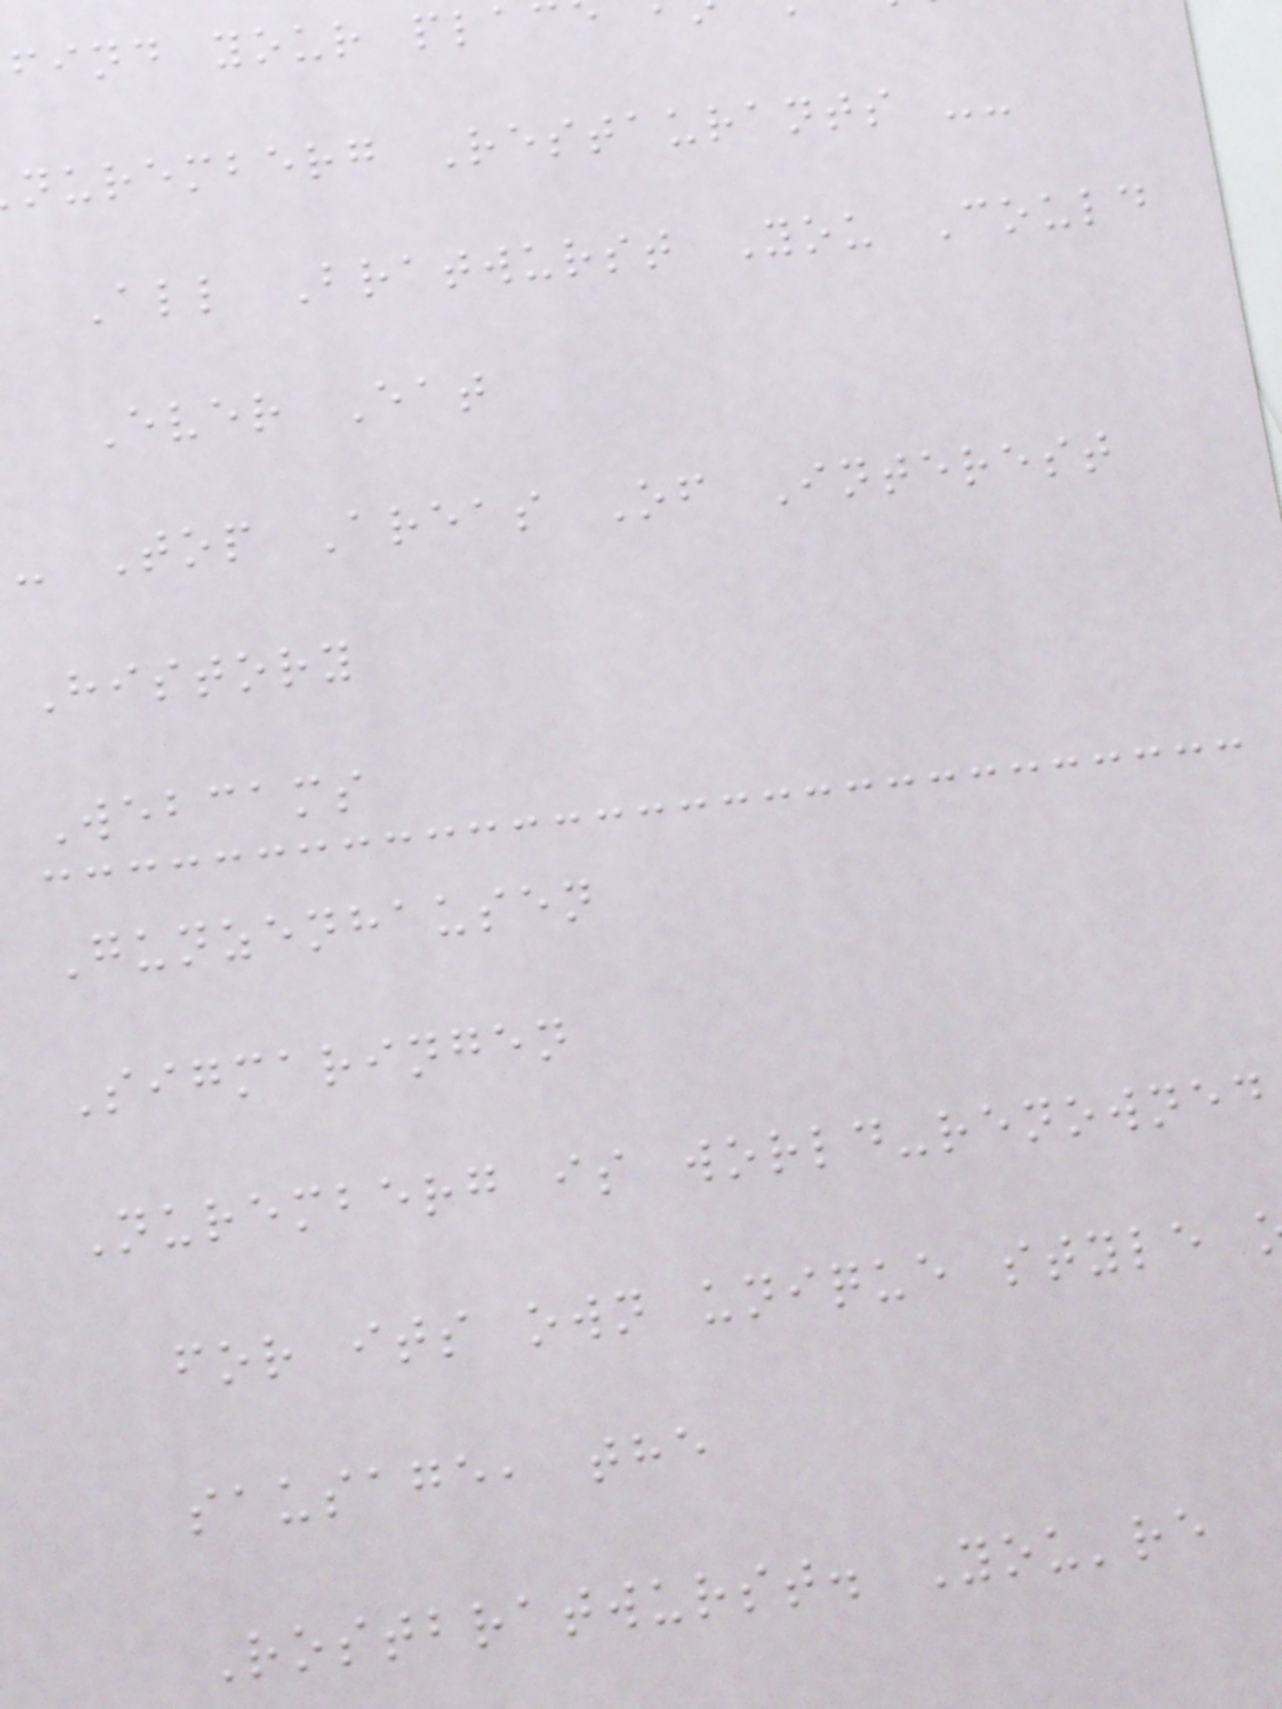find your pla
nuremberg Restaurants --
All Bratwurst You Could
Ever Eat
- Top Areas Of Interest
History
Webcams
Gunzenhausen
Sigmaringen
Nuremberg is world-renowned
for its own unique style
sausage, the
Rostbratwurst. You're
